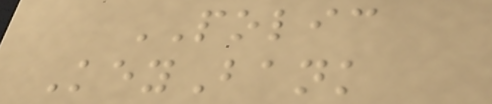POLIC
KeyBank
